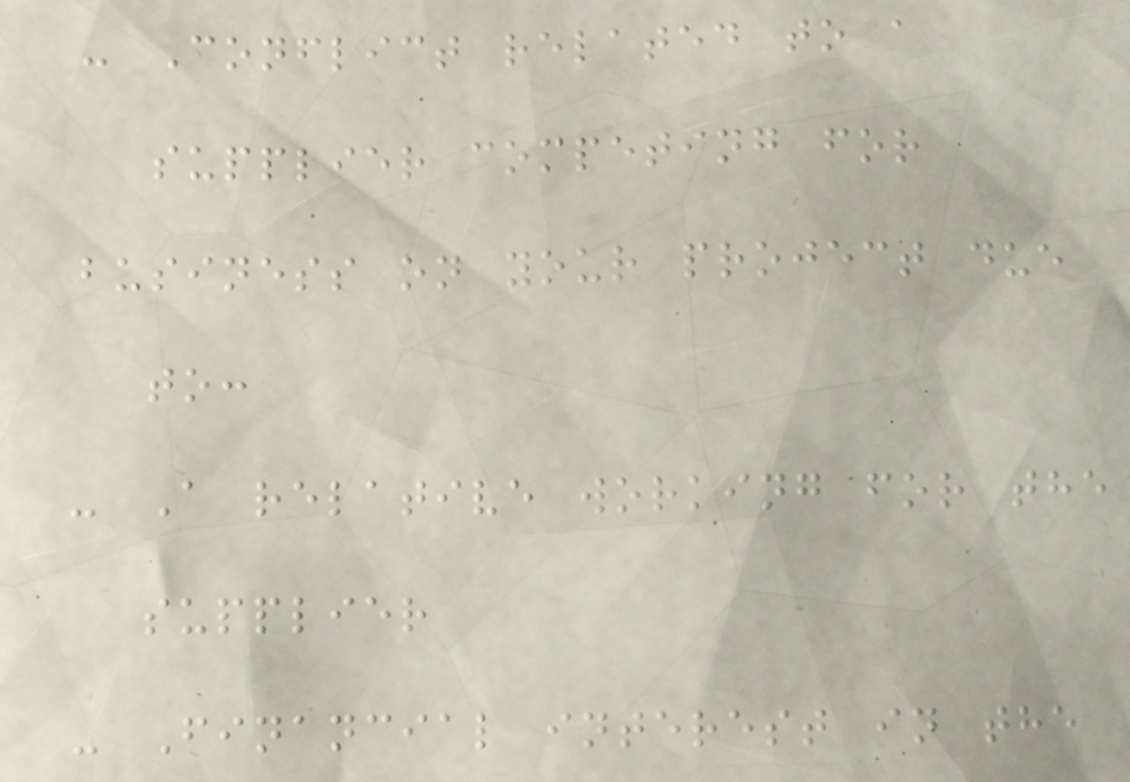- Conflict related to a
supplier competing for
business on your project due
to:
- A relative working for the
supplier
- Financial interest in the
